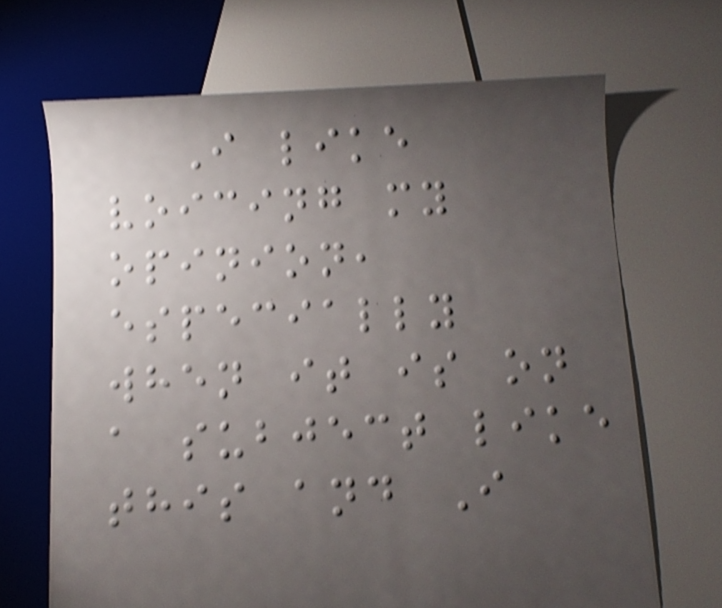I like
voicing my
opinion,
especially
when it is on
a subject like
this and I
